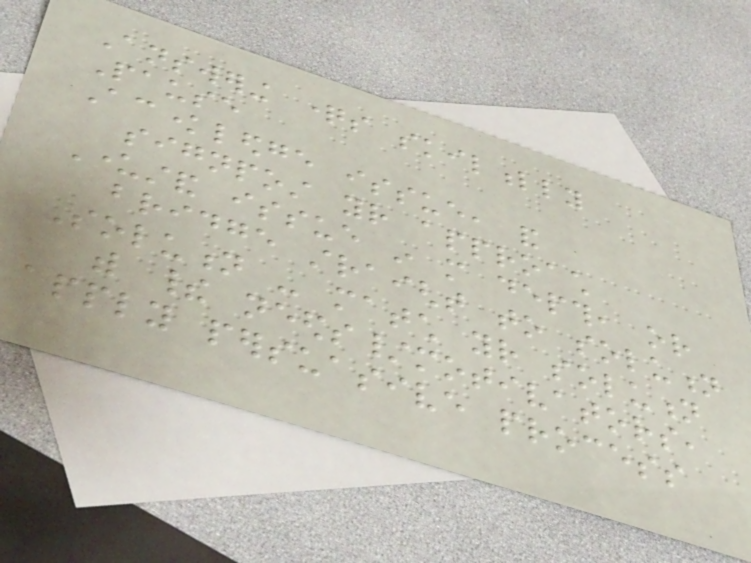Answering questions skilfully
Pause
Acknowledge issue, and
signpost your approach
Understand issue in more depth, or
bridge straight to solution
Solution - match your solution
with their needs/motivators,
apply persuasive process
